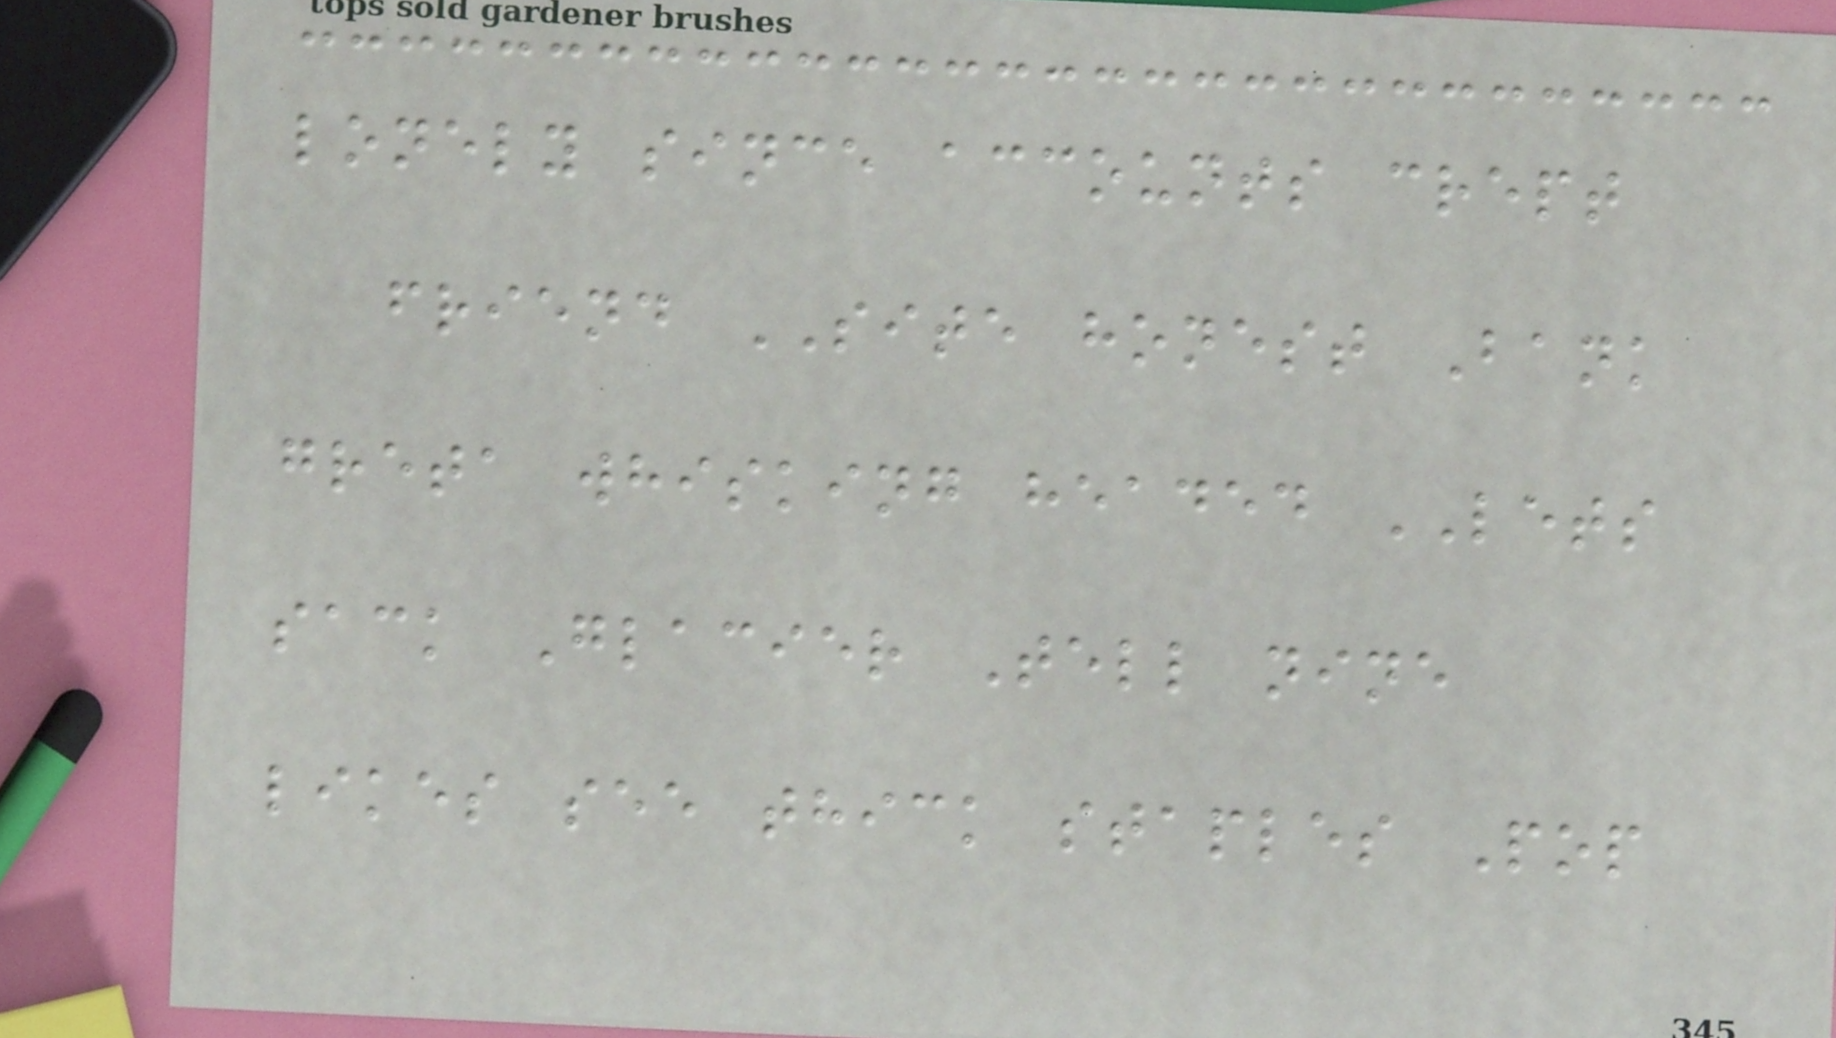lonely since accounts crept
friend SITE honest Bank
greta whisking headed LETS
sack Glacier Tell nine
likes see thick staples Pop
